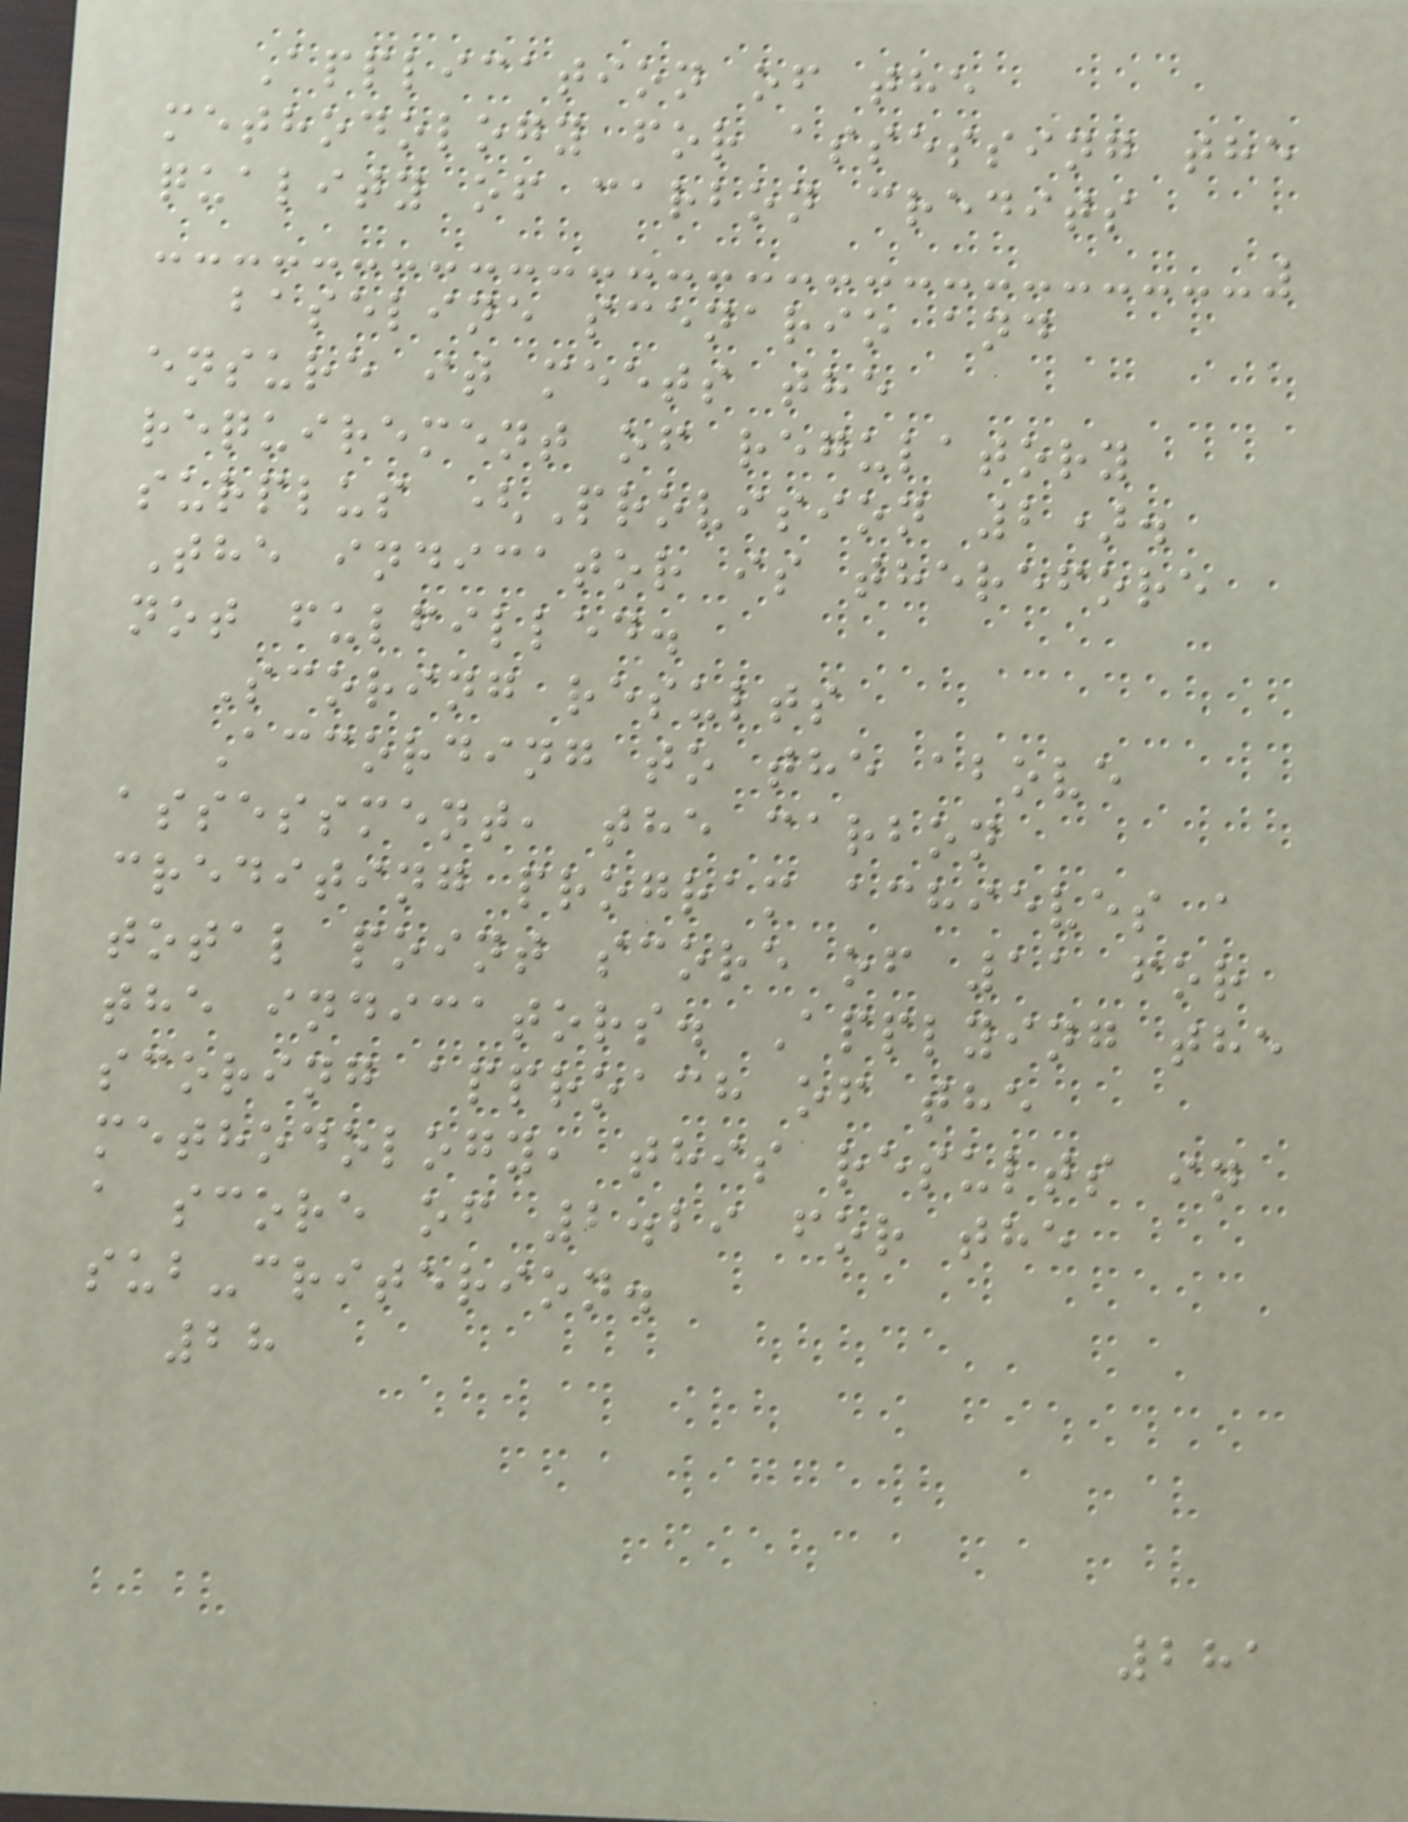Application of the
methodology for assessing the
quality of carbon credits
baseline scenario and
ensure it meets the
requirement of regulatory
surplus (Provision 2).
The indicator is therefore
not fulfilled.
Scoring results
According to the above
assessment, the carbon
crediting program achieves a
total point score of 11 for
the indicators. Applying the
scoring approach of the
methodology, this results in
a score of 2.29 for the
sub-criterion.
28
281
